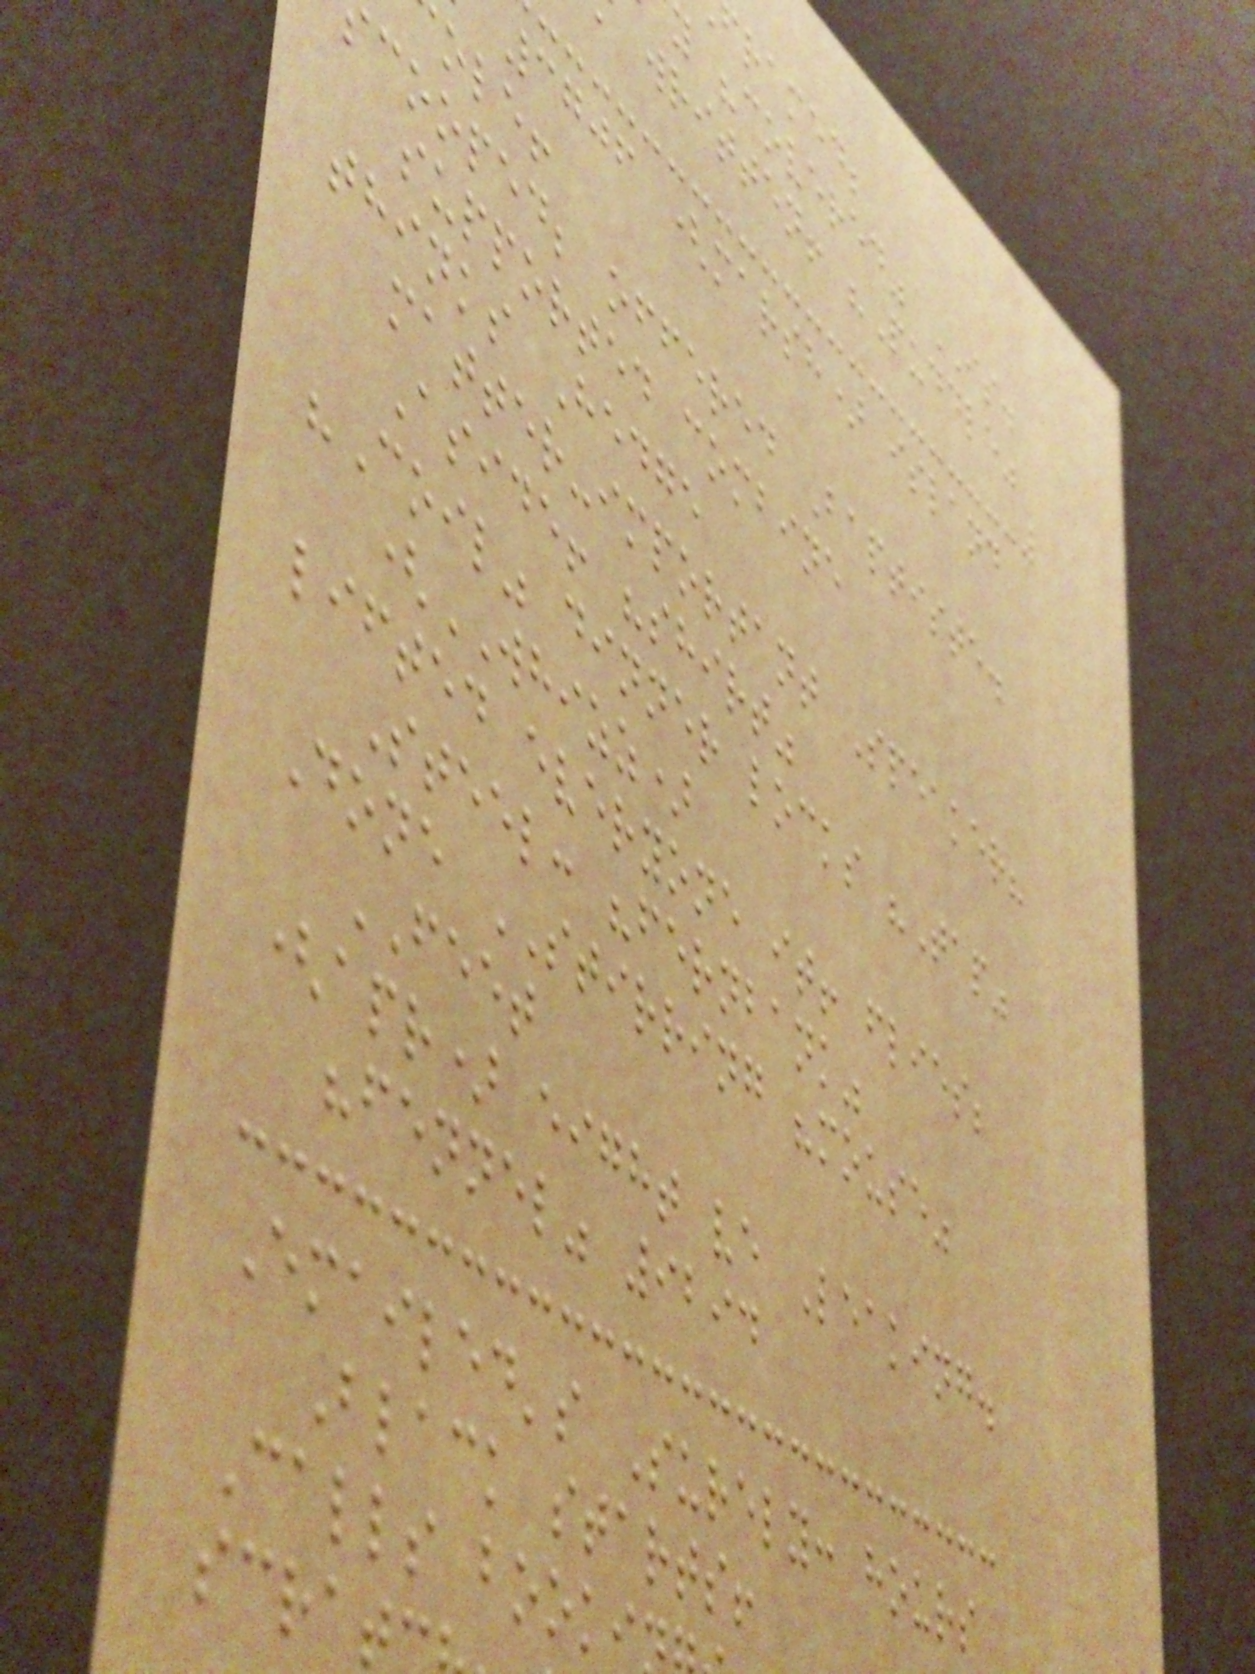framed;
y "covered" IS.
written! "Puddle"
3706 (marsh) island
ole!
cooped; offered Baptiste.
supported combine
thinks Hedge
matter-important Speaker?
Aside! "shirt"
"Coil" dinner locks "Tap"
(WHIZZ)
lifted everyone it! flies;
Steel: "fernbank"
Done STIRRING "mouse"
FEET
(apr) eight ve Leaking.
"fennel" 9294
Emailed's Surely: hours
Black starts!
Calls booki
